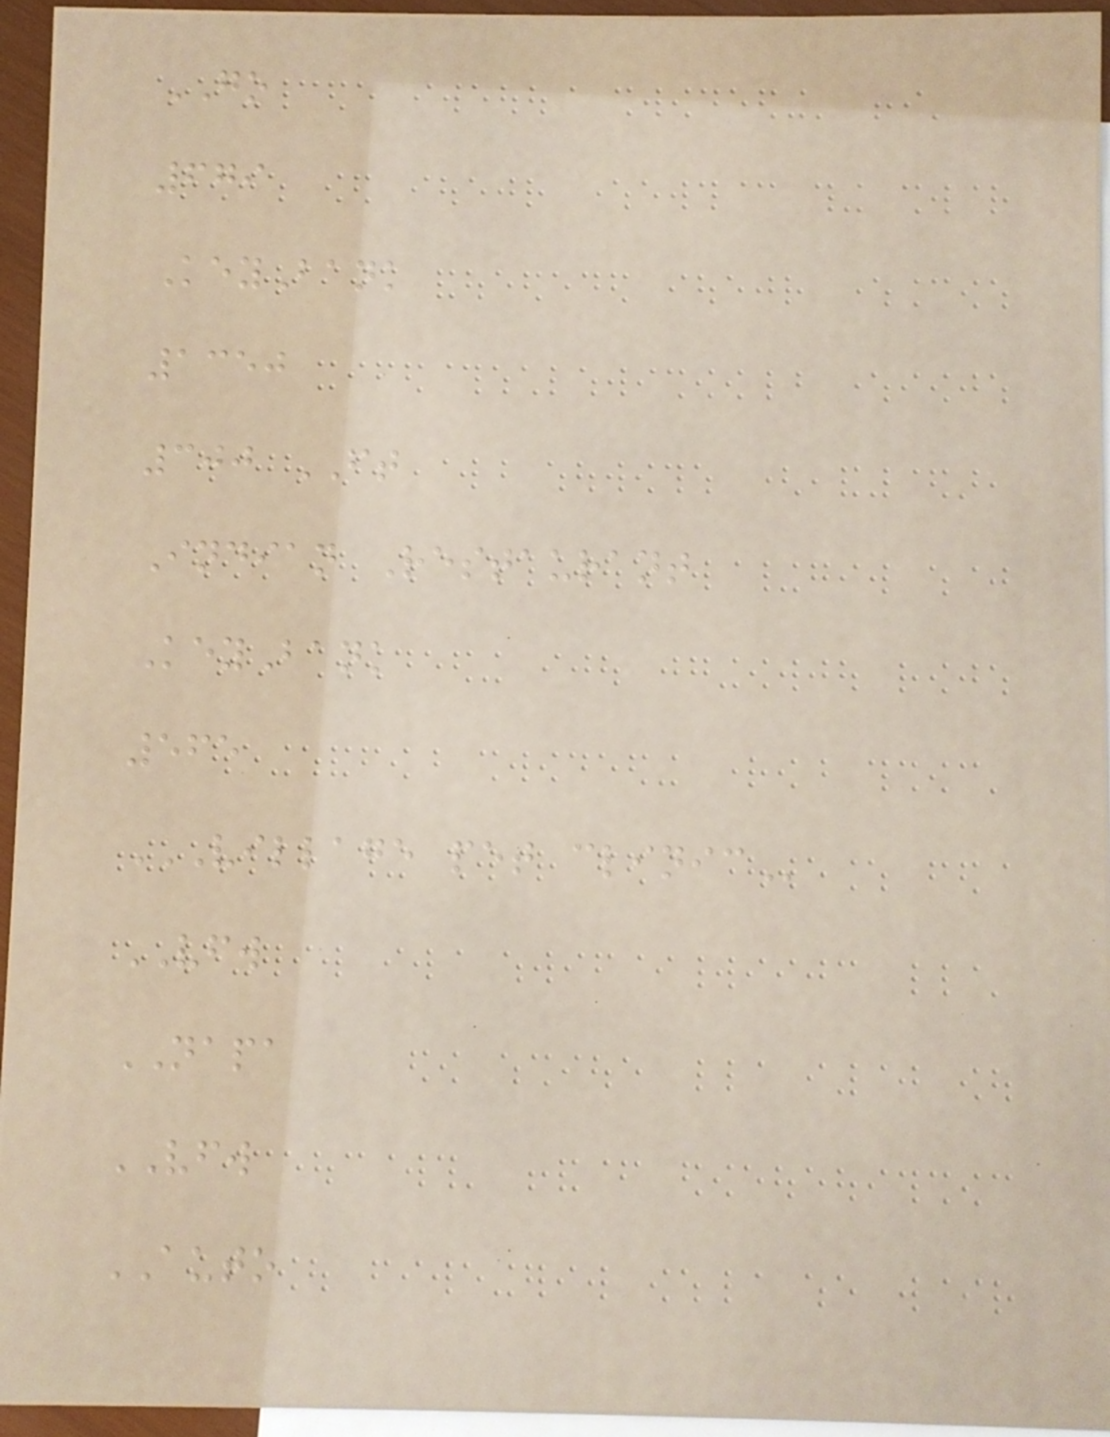GO
679
KeyBank
1350
300 FT
Indian Restaurant
KeyBank
565
VILLAGE PET CLINIC
VFW
NAPA
VFW
AUTO
